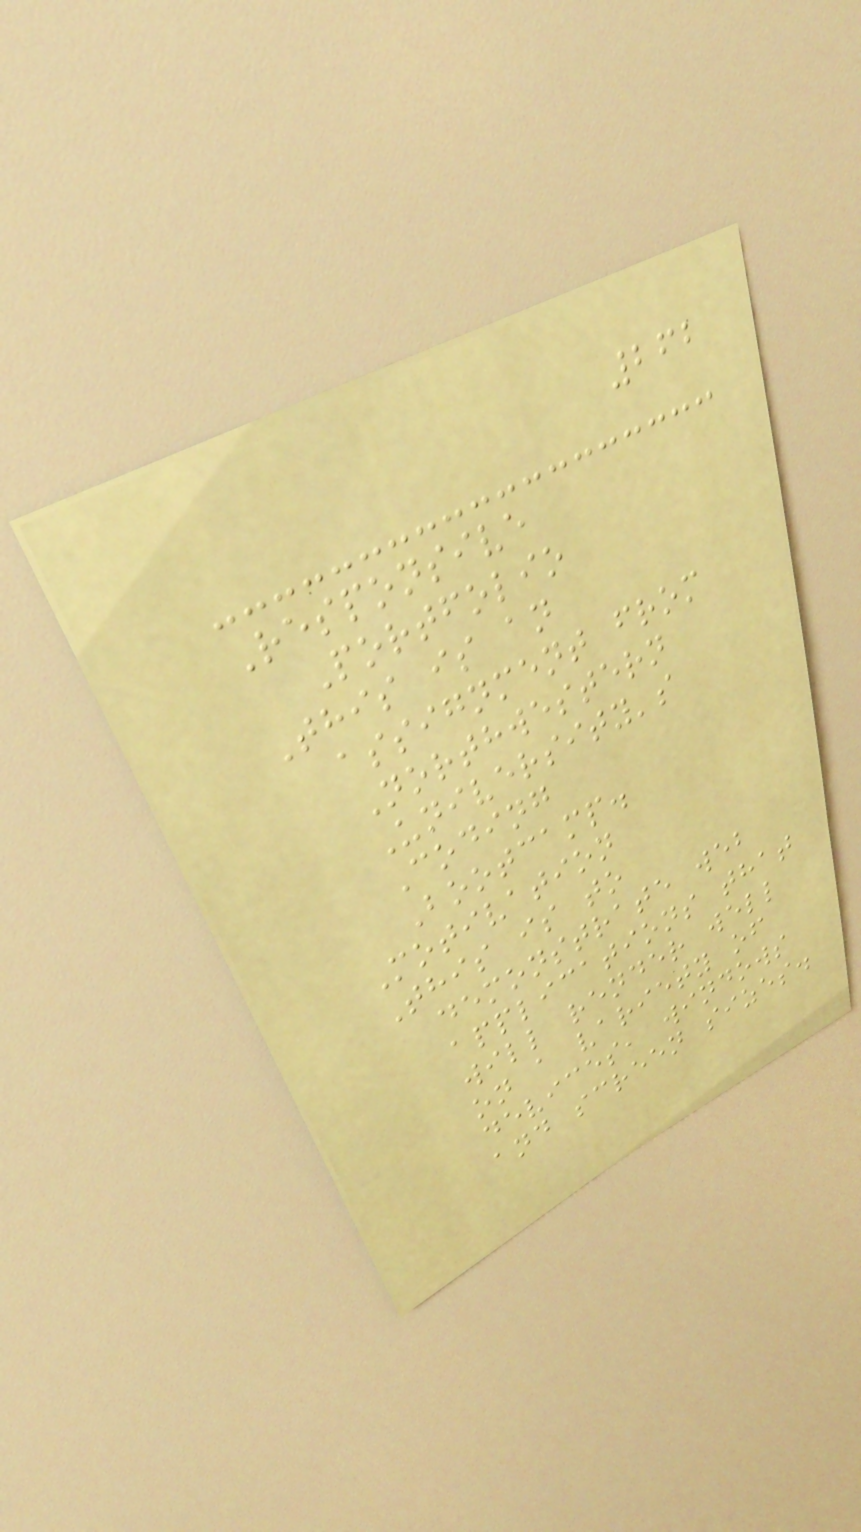262
Responsive
Portfolio
This is an
assignment from
Northwestern
University's
Coding
Bootcamp.
Motivation
This is to
demonstrate web
applications that
will render well
on a variety of
devices, windows
and screen sizes.
